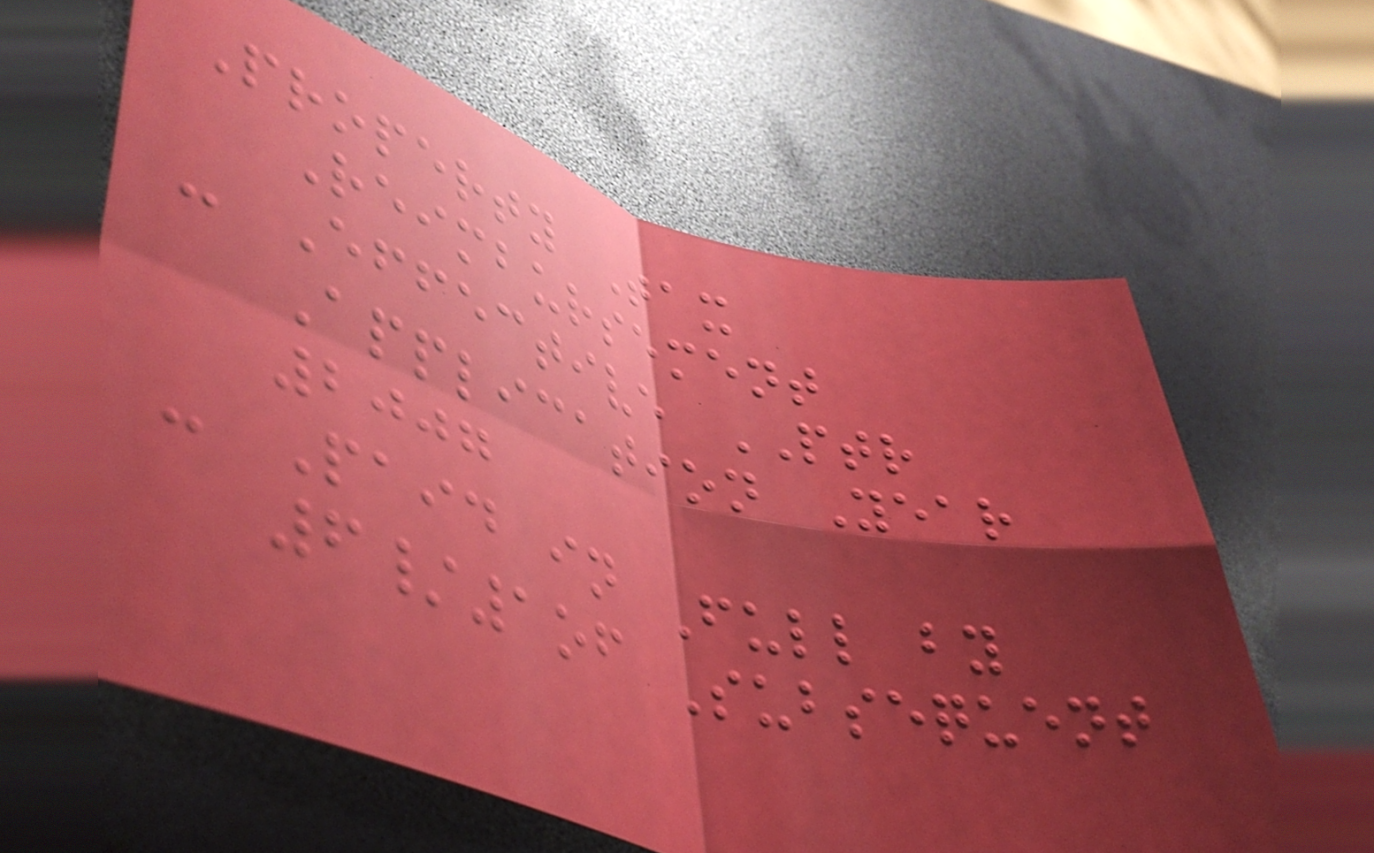Property Tax
Reimbursement
- Effective PTR
Application Year
2007
- Paid in Full by
6/1of Subsequent
